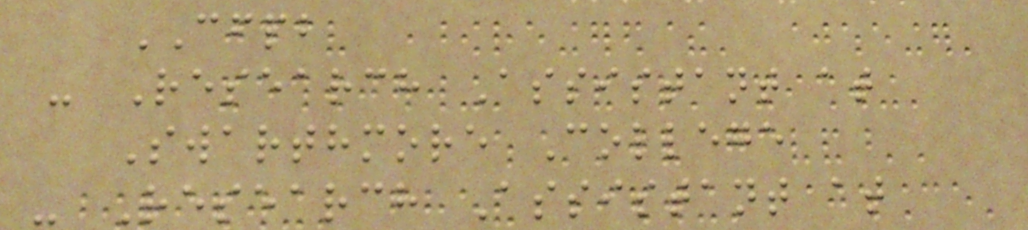CFPB
- Research Assistant at
Swarthmore College
- Research Assistant at
